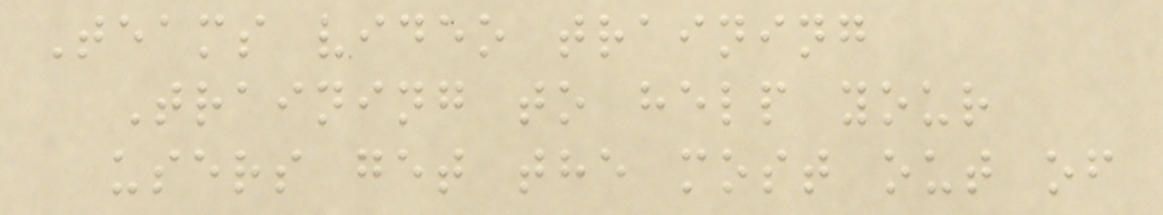Teams video training
Training to help your
users get the most out of
